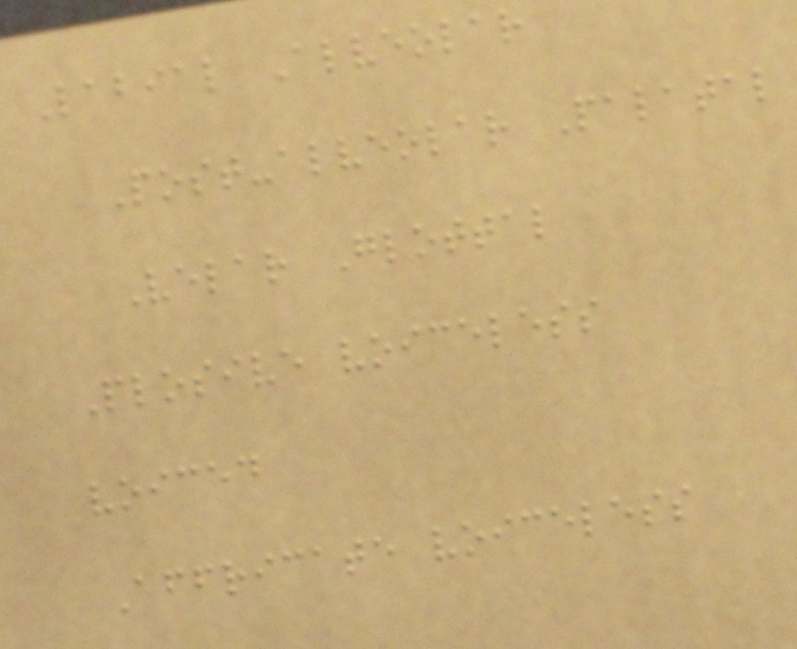Labial Alveolar
Post-alveolar Palatal
Velar Glottal
Plosive voiceless
voiced
Affricate voiceless
